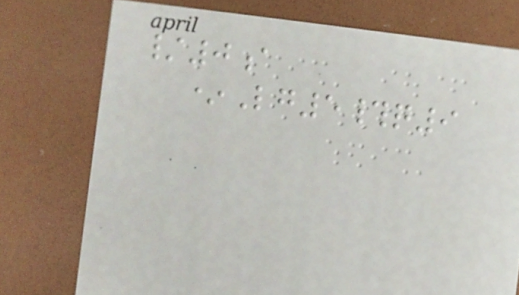/0a
*Lg5#q9
